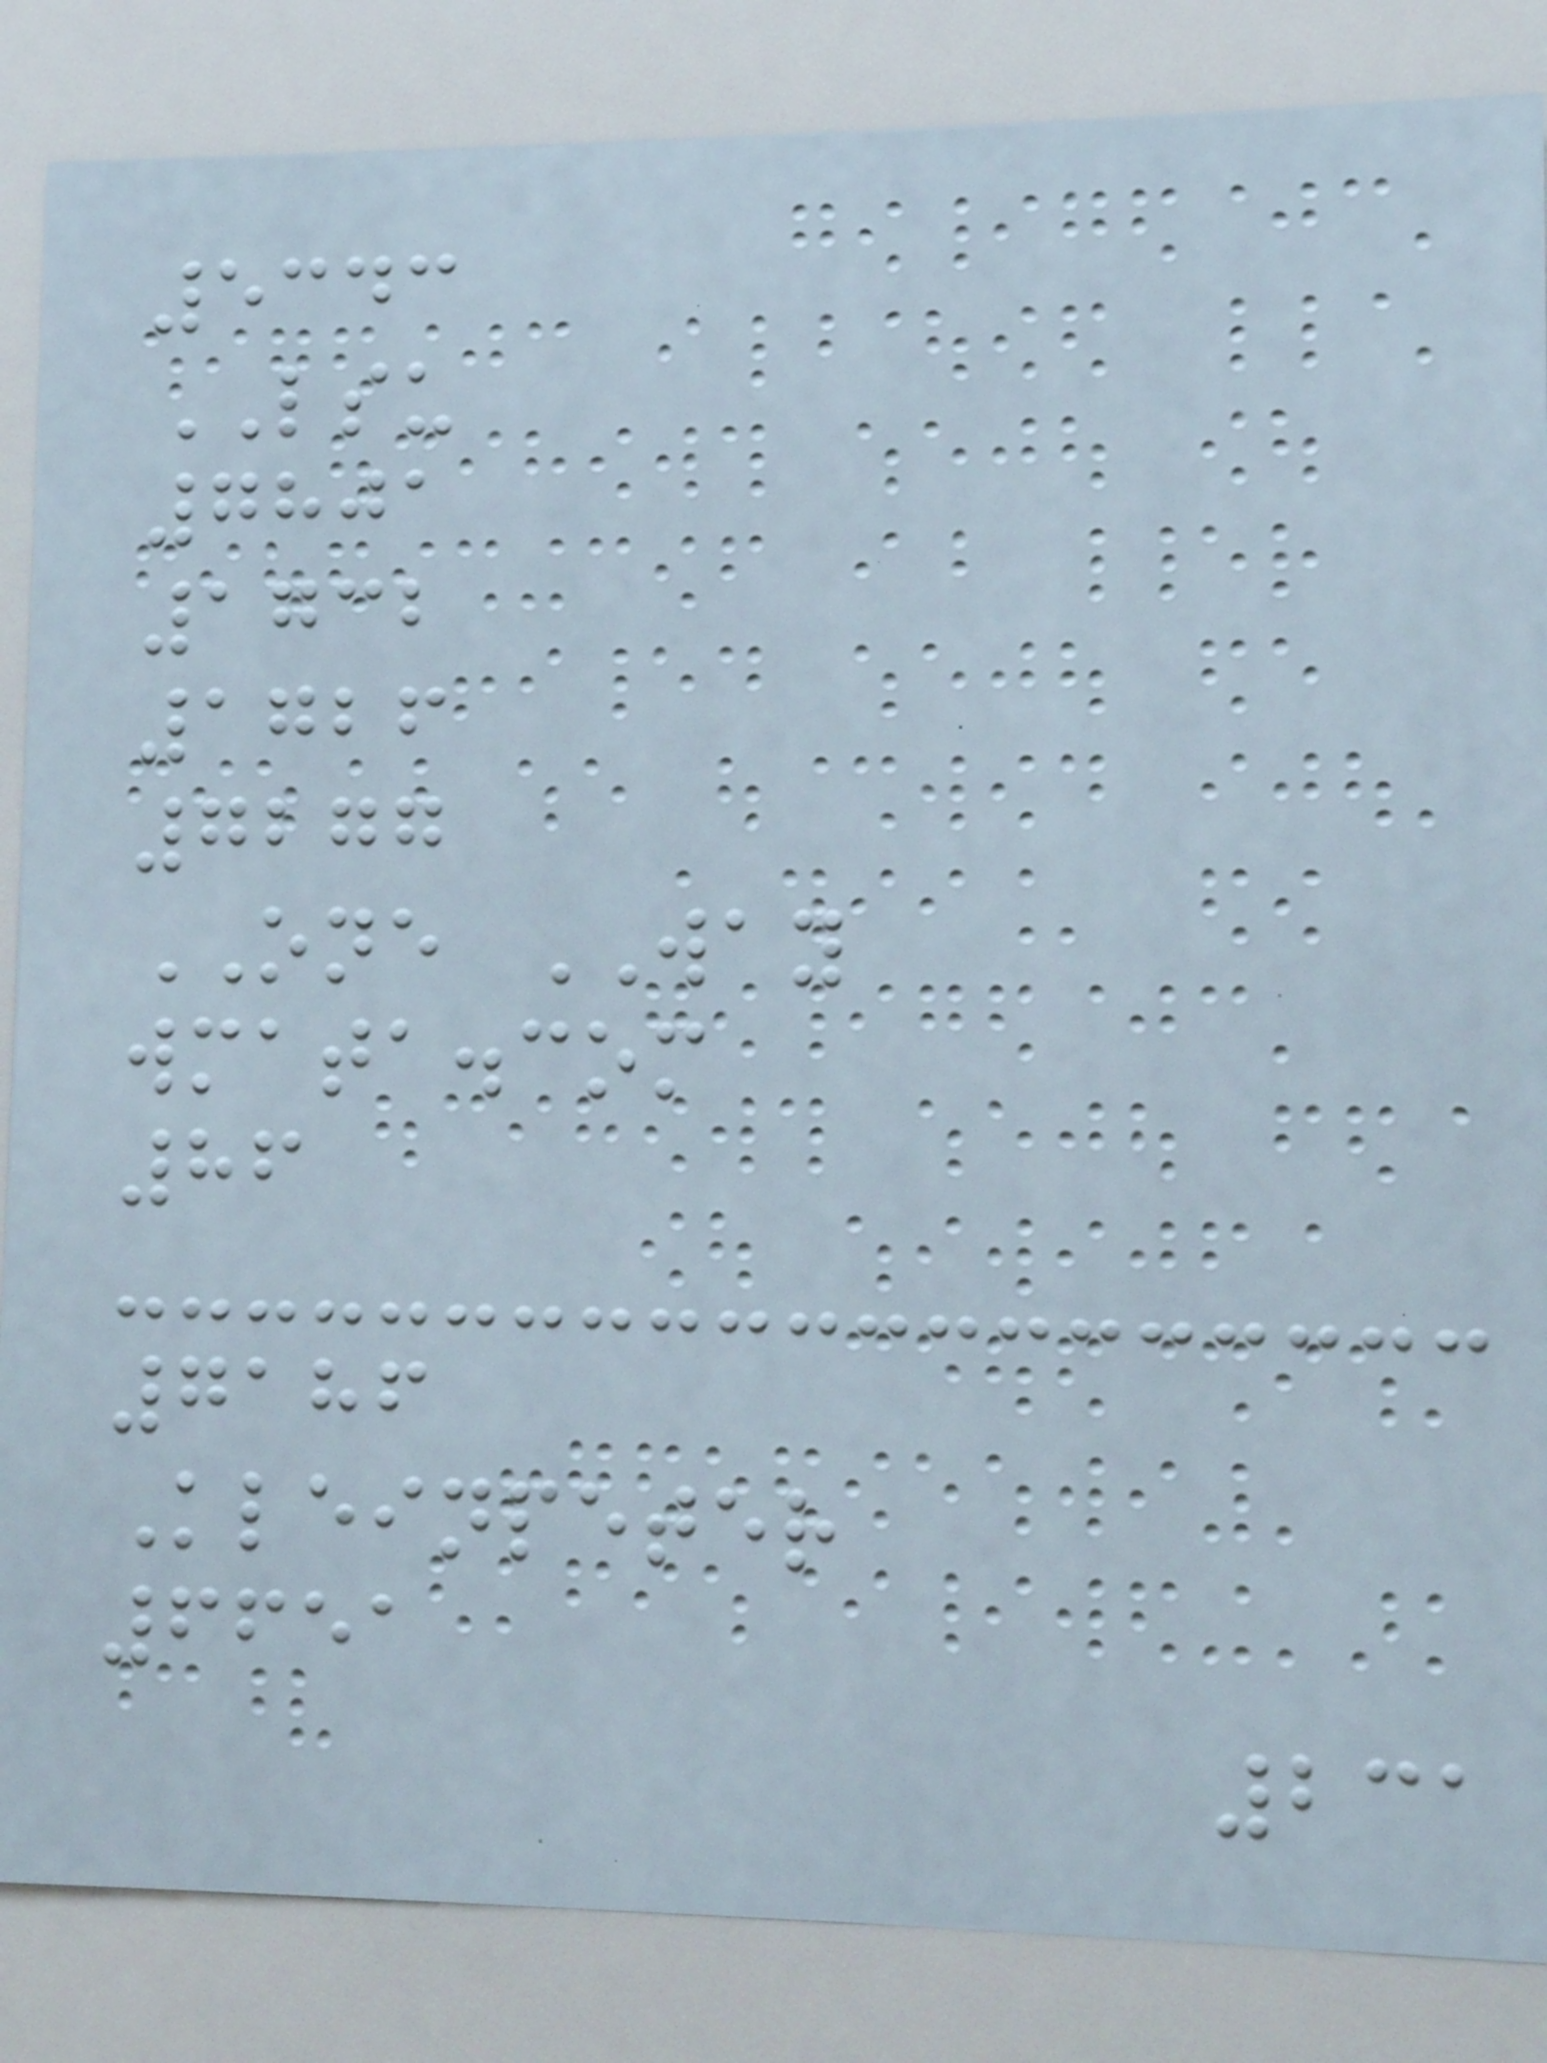5343
LSU
7801
1732
1726
7277
ONE WAY
wmata.com
86
7186
Kleinpeter
6651
231
